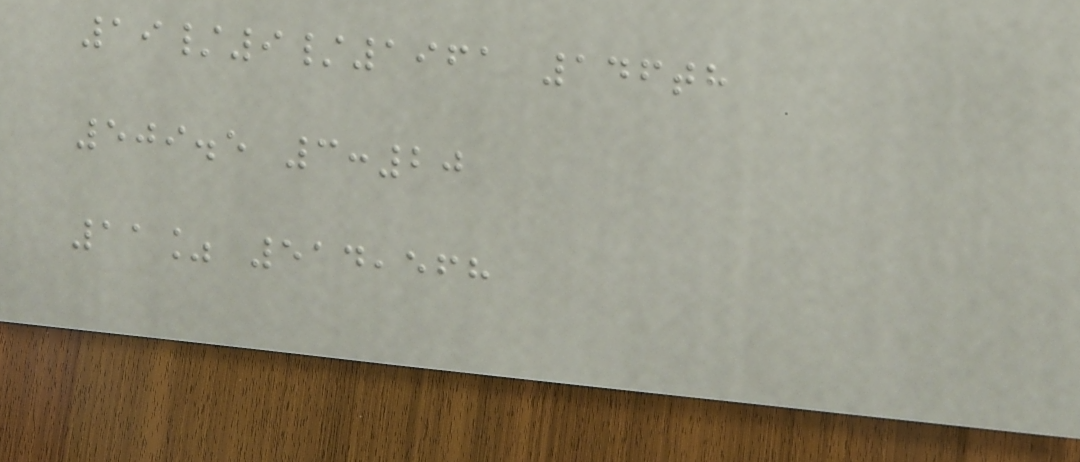19/9/1961 146th
509.5 3:20
11% 514,568
